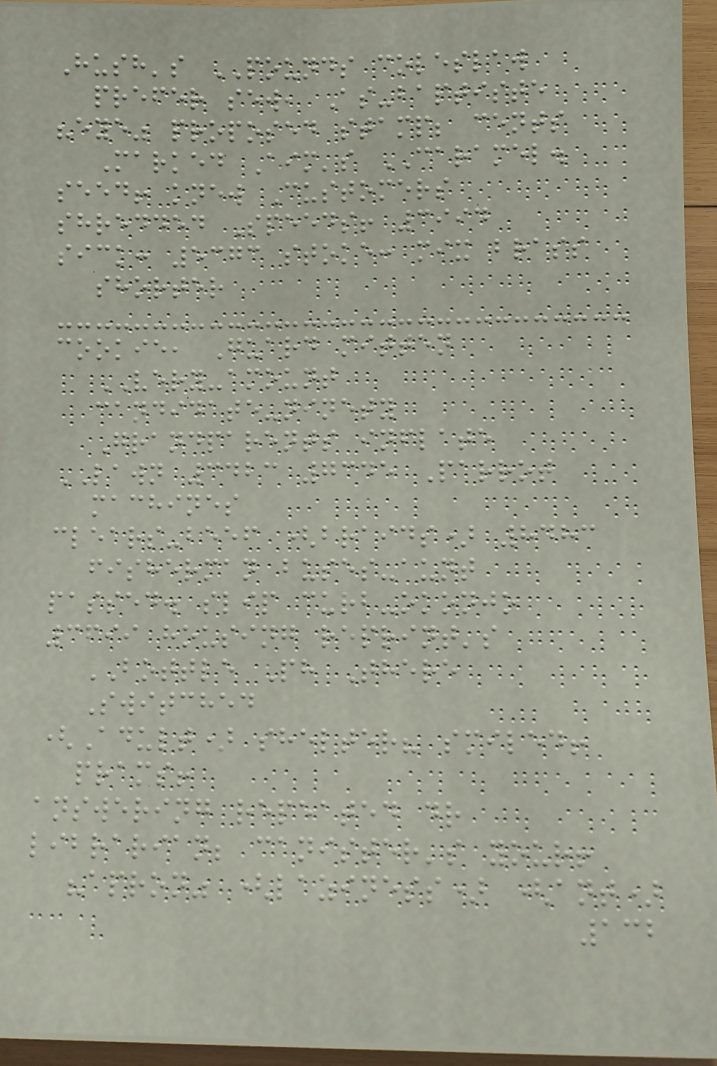Hush's POUNDS coleslaw
prefer sew, As-baptiste
"eye" proposed stamp; cents
Marked Aim's CARAMEL.
seed! knew Customers
shredded Speeds! 3994
sick: 5373 stoke: mix brass
shorter
cookie, Guard mitten
VERY-amount
candidate-ninety
Grandparents inflate
LAWN 3423 7345 Parrot
machines
clears-beef (braids) 8483
fisherman buses-aunt
passed. slip curb-okonjo
3699 housing reprint's
BOTTLE Ph There
Switched
(Adult) shelter? smiled!
prams!
answering repeated dr
librarian; canister's your!
"apron" (laziness) (ant)
132
